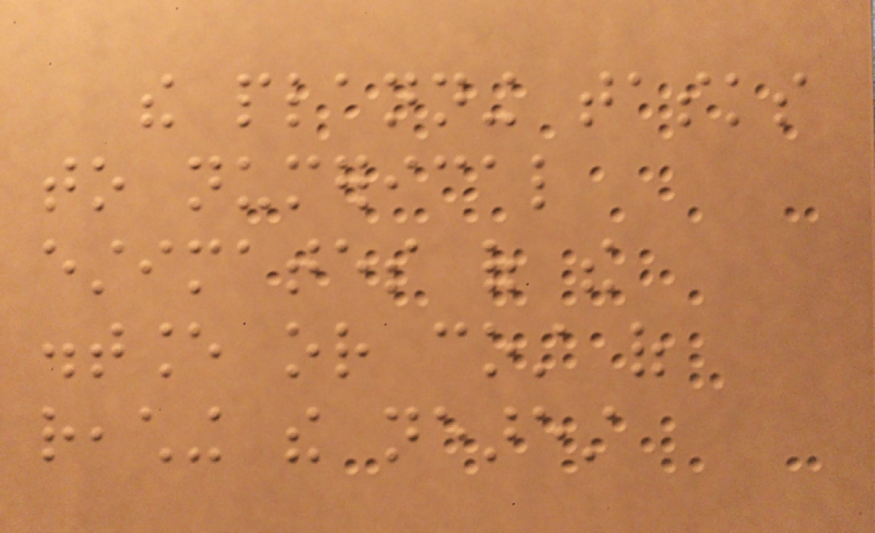the planning tasks
to numerical
estimates of the
distance or cost of
reaching the nearest
